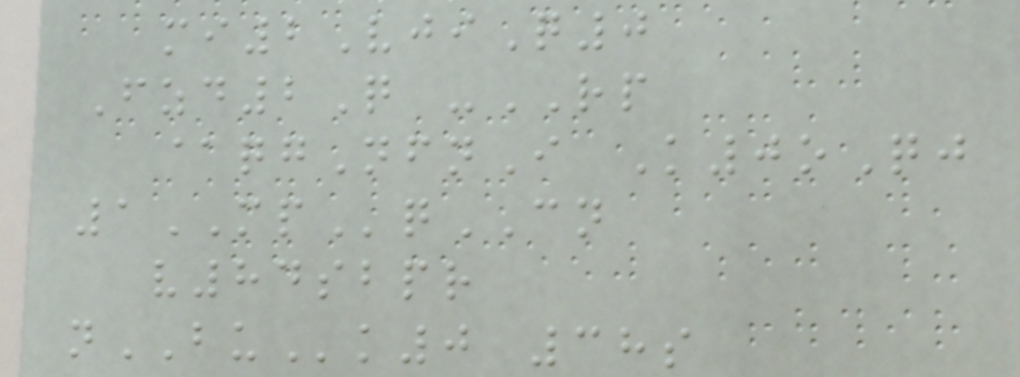mi2VjiQ0
Fzd2Q -RP
@qgNfnI K0oQj
1MPqCN
v84sbpr
nBUk0 38s
